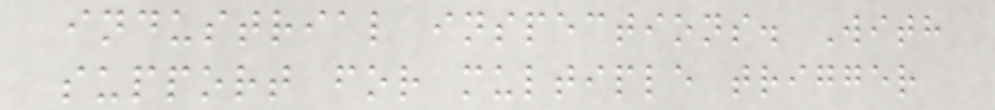industrial inspections. With
support for multiple trigger
